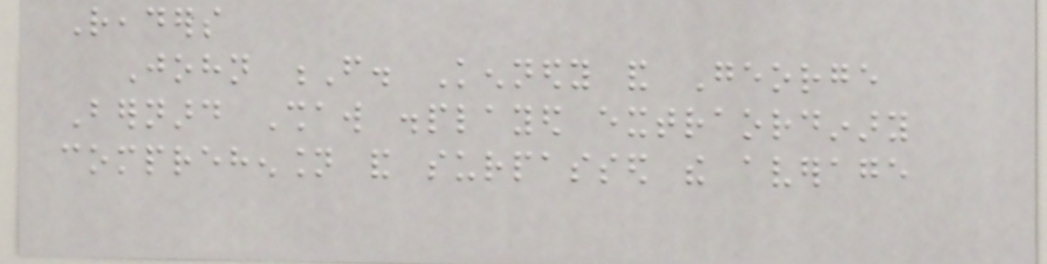Readers
John F. Kennedy and George
Bernard Shaw displayed extraordinary
comprehension and surpassed the average
